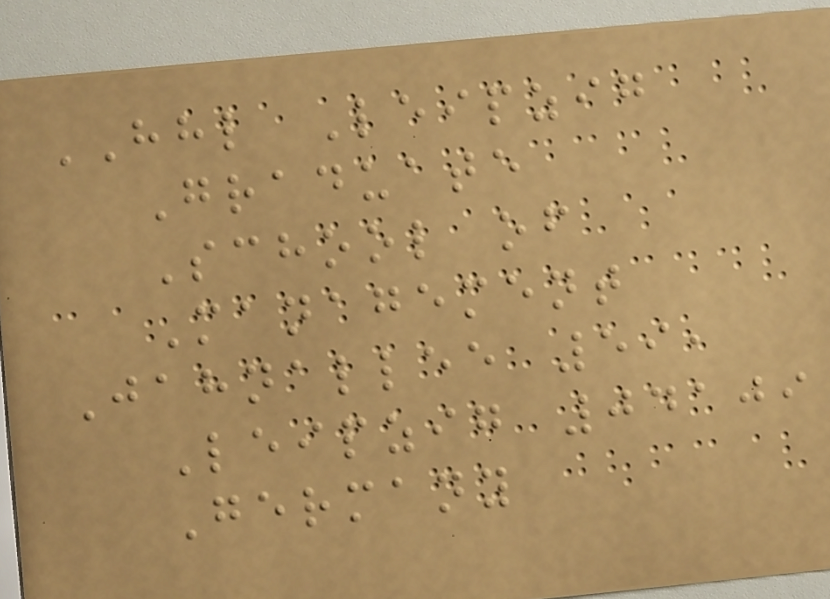HHL Leipzig
Graduate
School of
Management
Jahnallee 59,
Leipzig 04109
Germany
